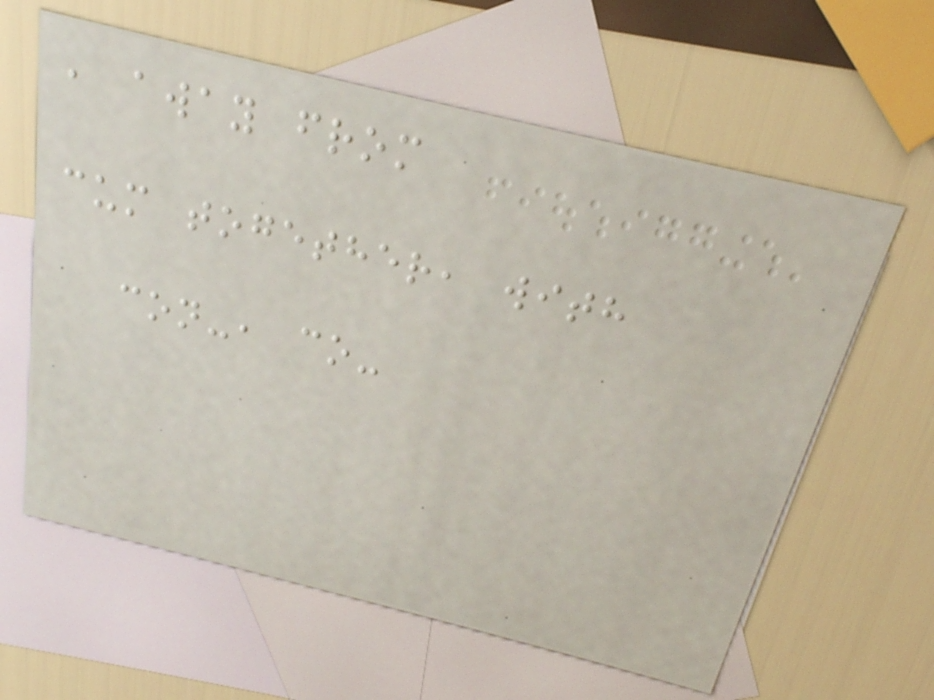, away from
cum together, with
con-, co-
